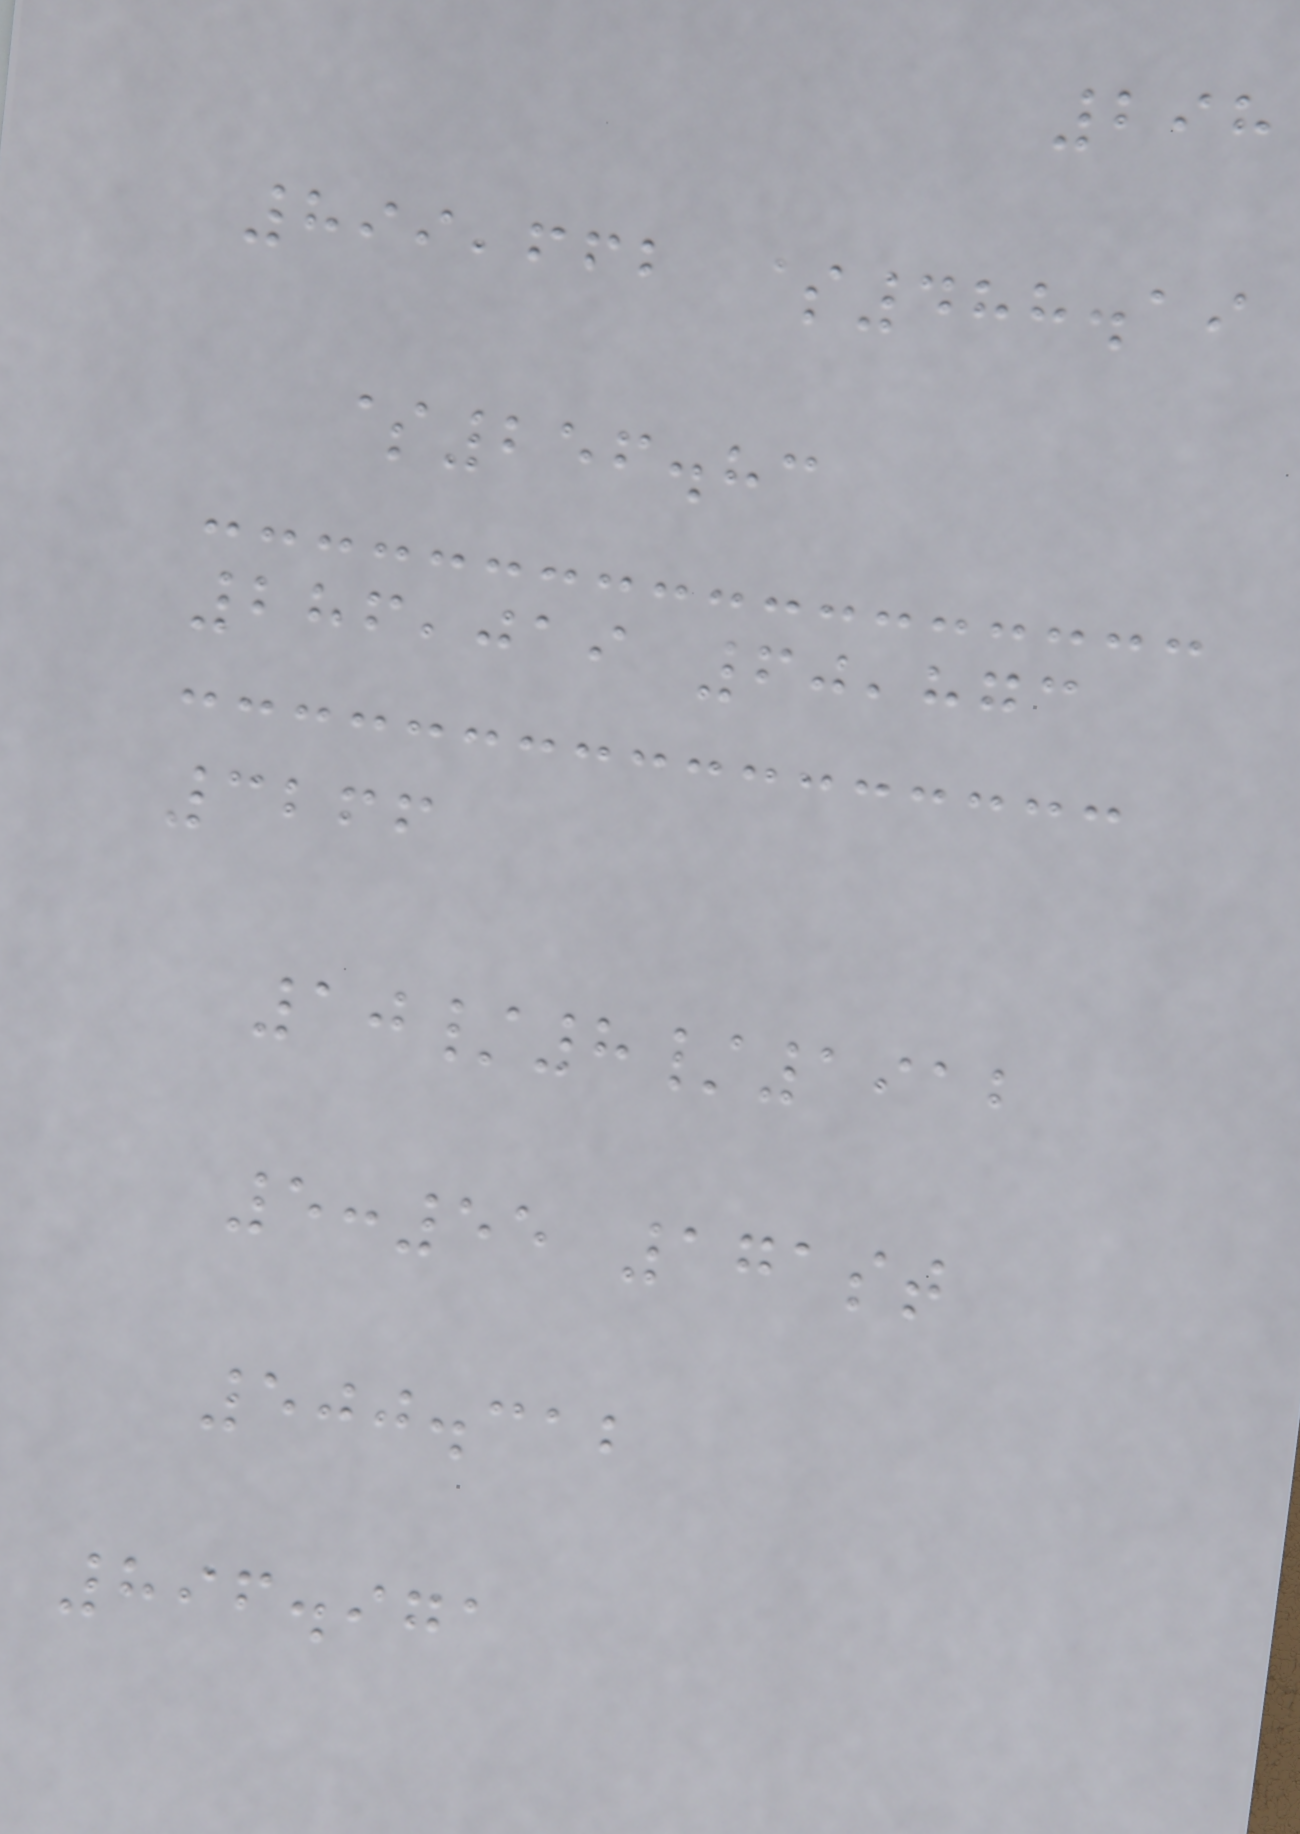298
899,662 $488.19
$256.83
286,019 60,873
3266
10/8/1912
5:55 171st
500.312
896.971
